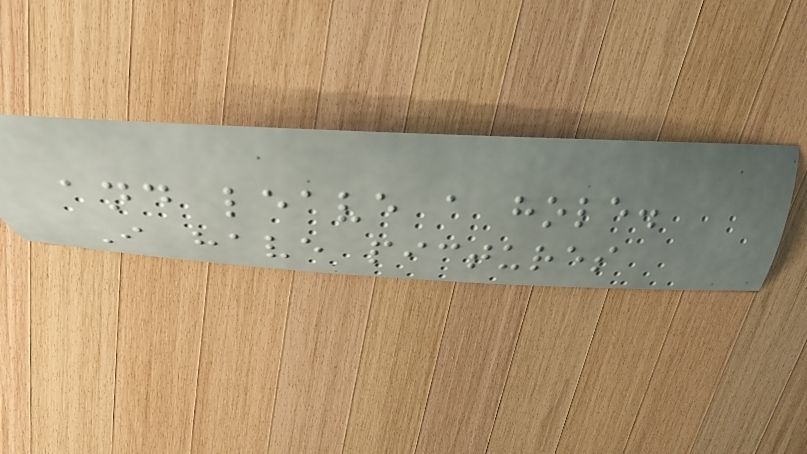and leave a hole.
I have pictures
